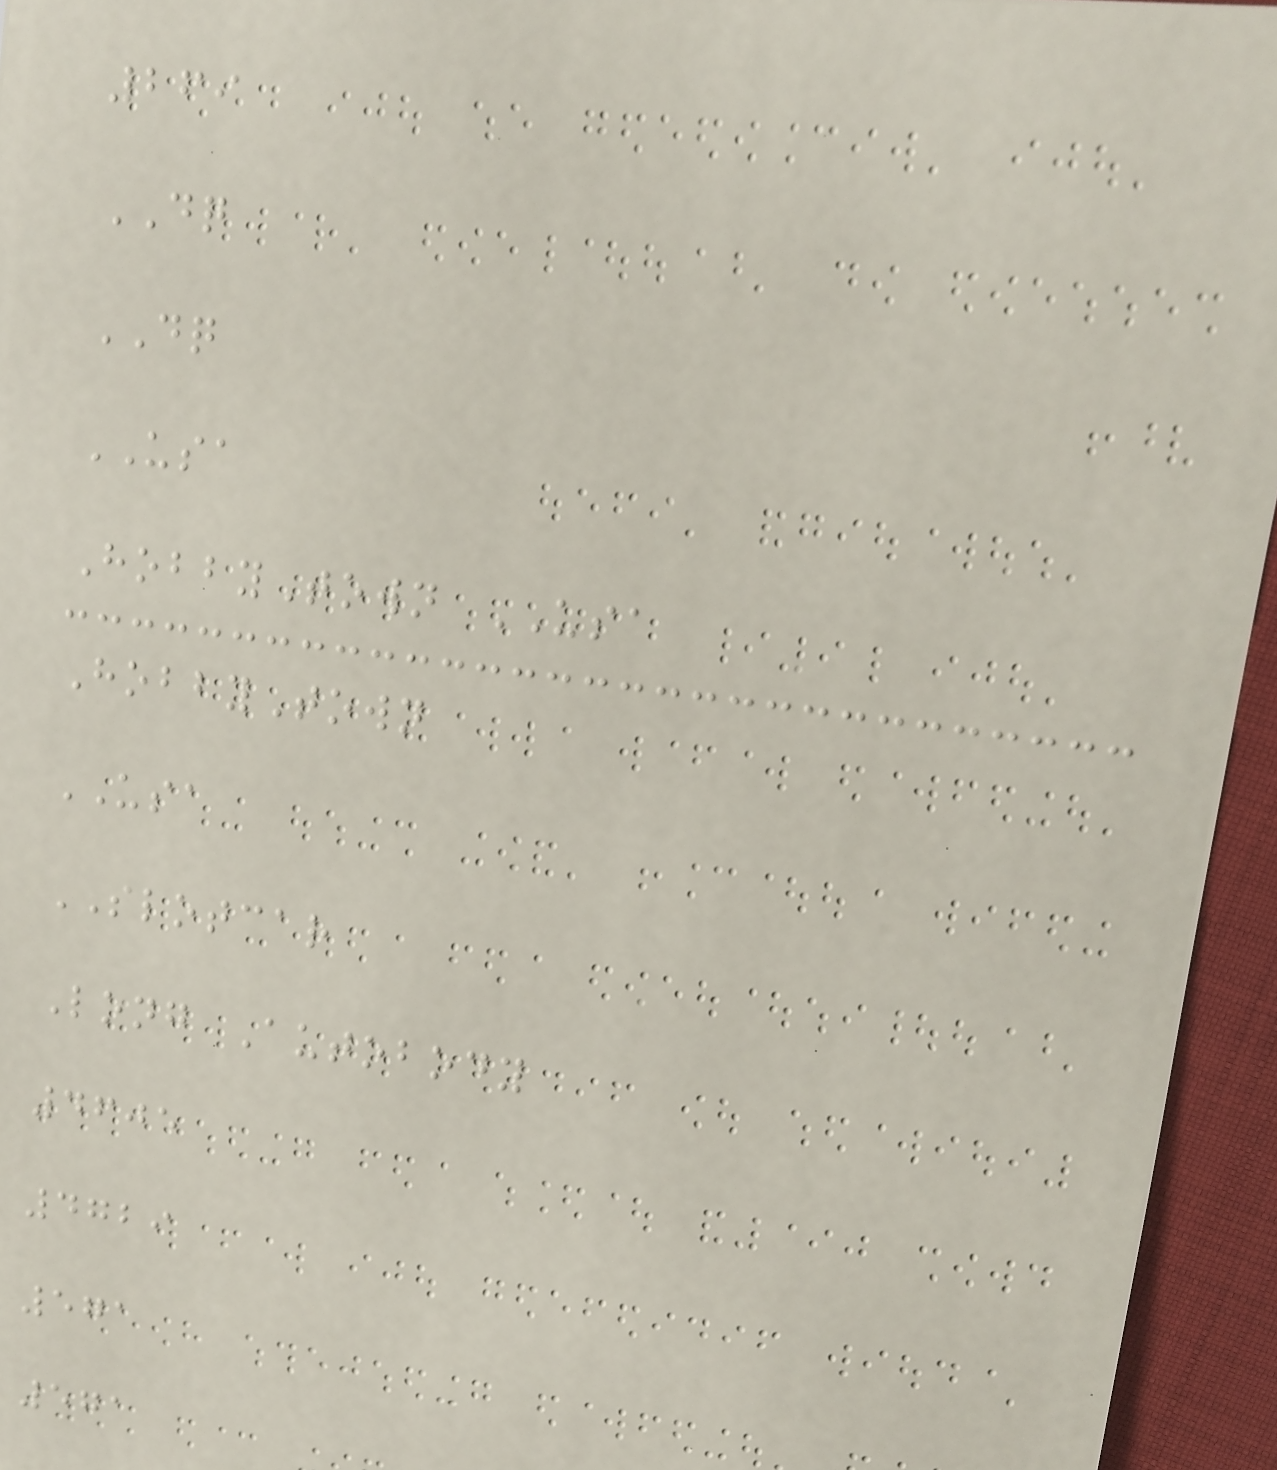269
DQ
DQ
USA
HobbyTown USA
HobbyTown
USA
SLOTCAR
Long Autobody
4605
4729
571
571
